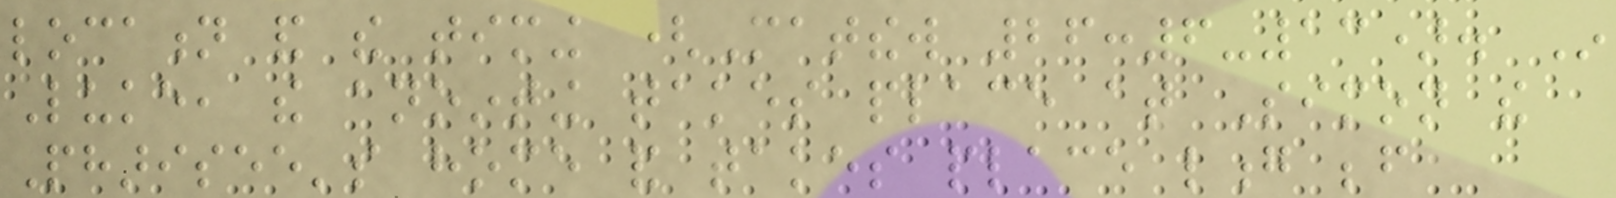location and the timing (Matthew 26:6-13). In
Luke, the anointing takes place at Simon the
Pharisee's home and takes place long before
